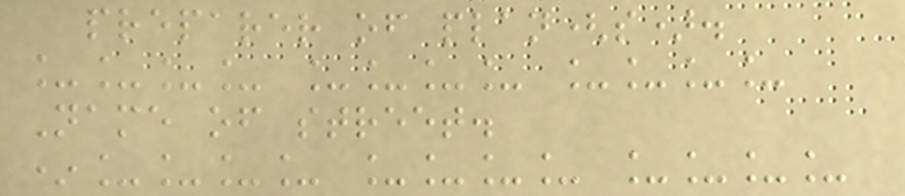preparer of plan(s).
____ ____ ____
Name of street.
*____ ____ ____
